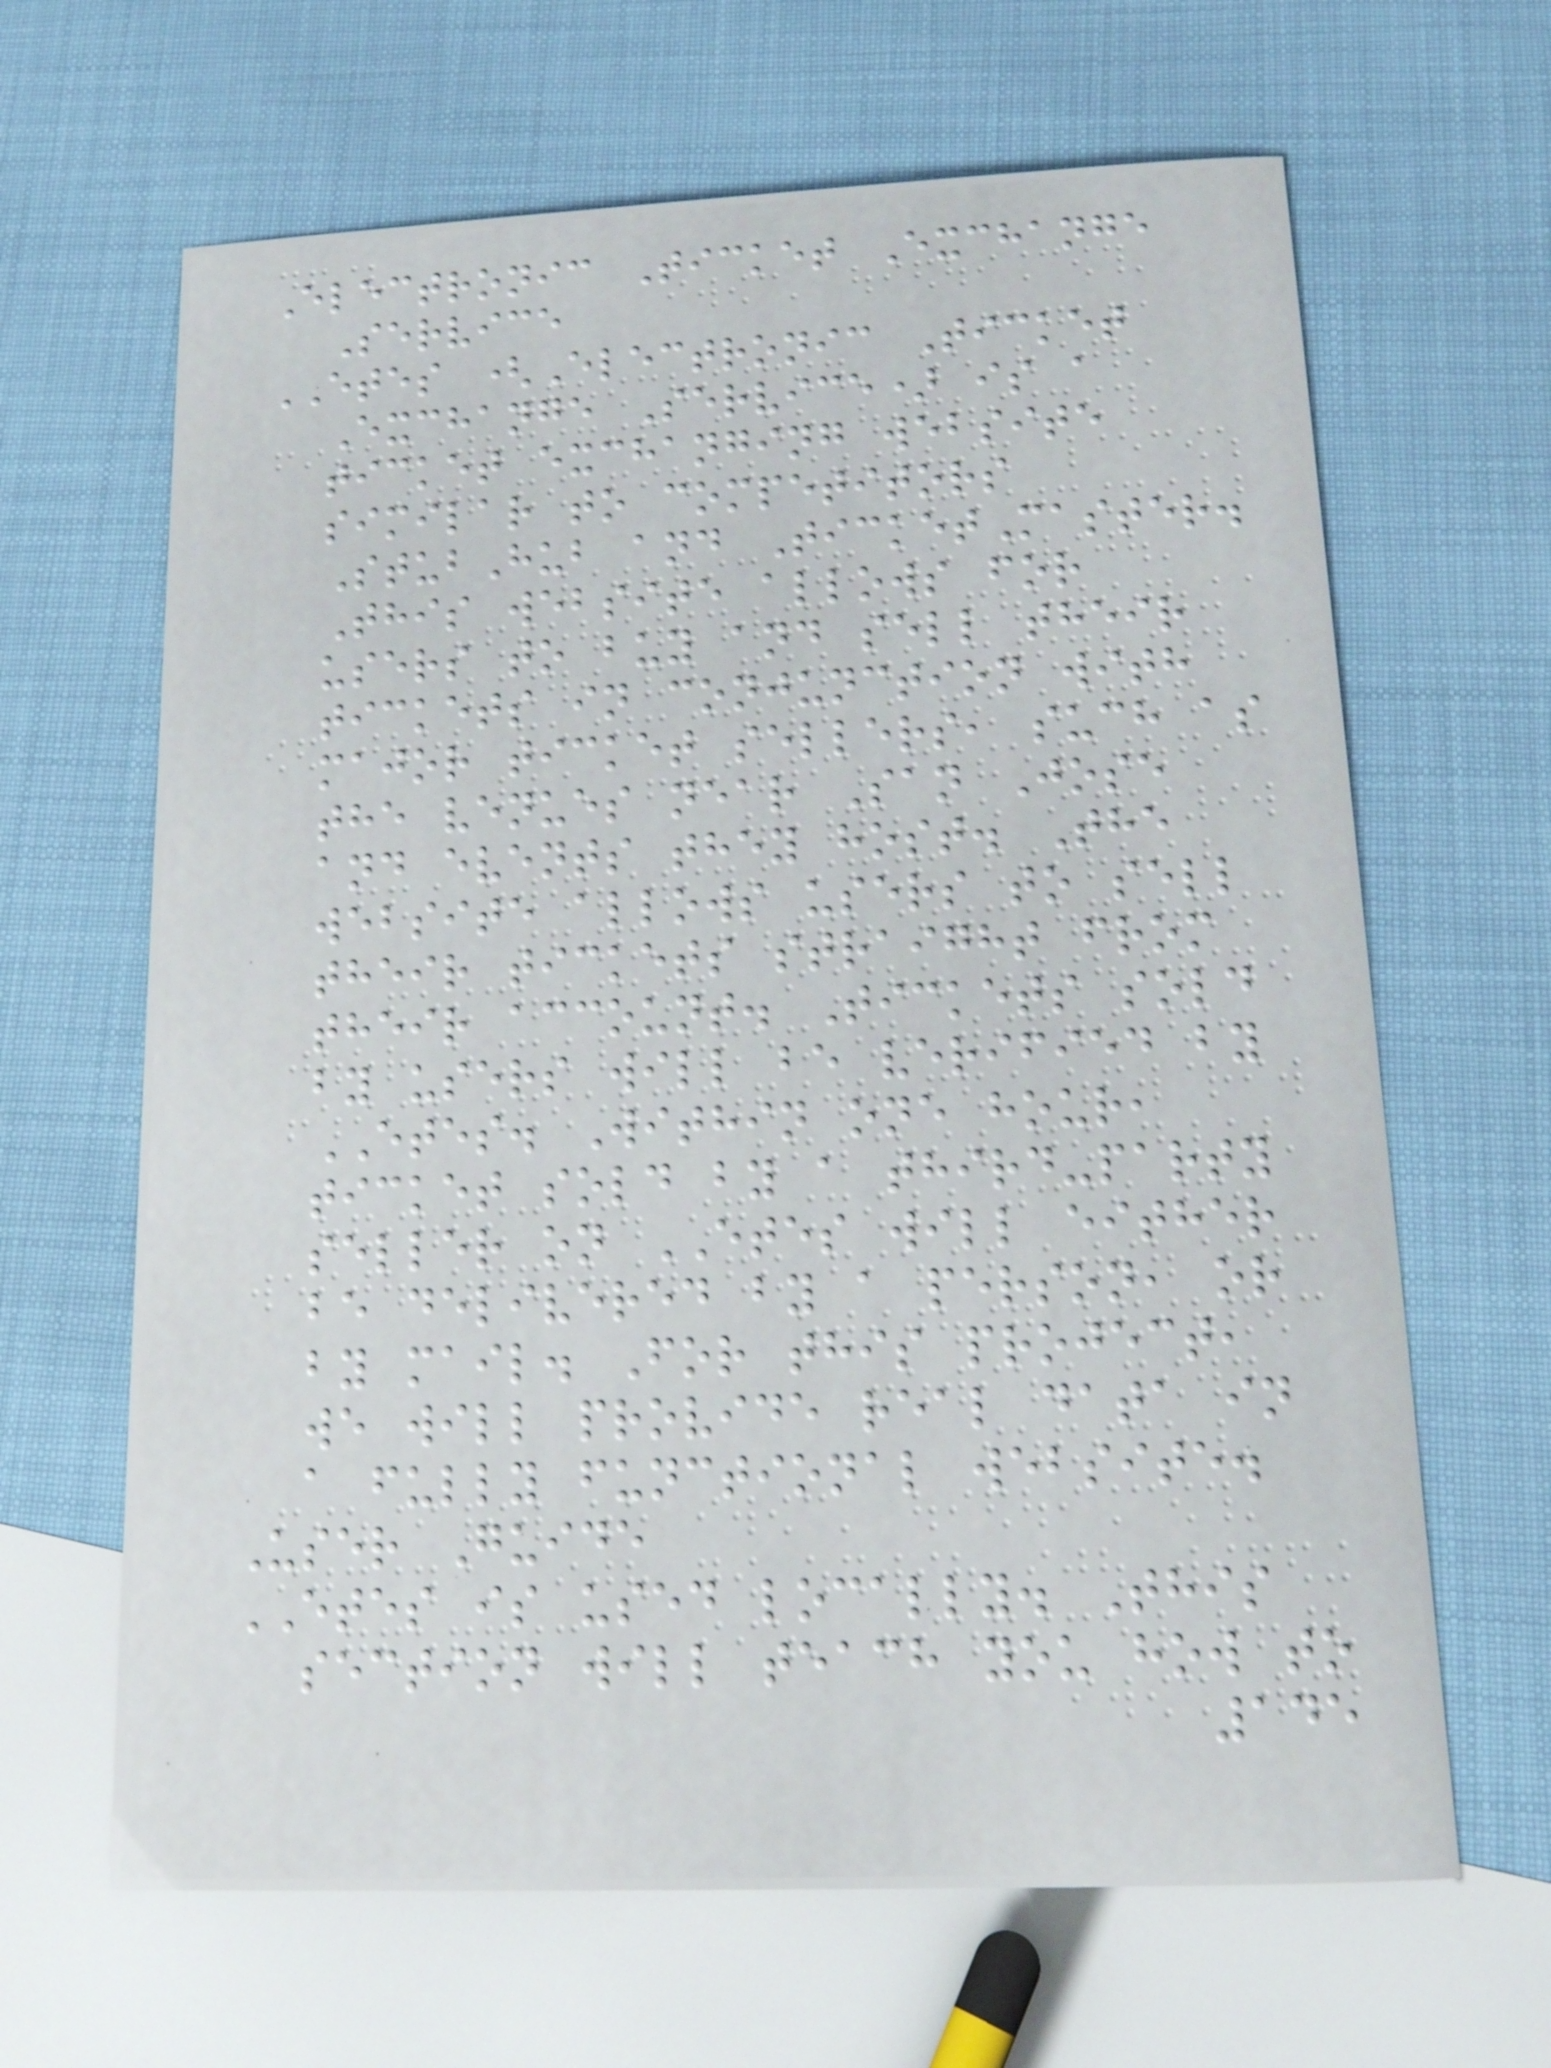Electronic Ticket Exchange
Service
ETES (Electronic Ticket
Exchange Service) is a
ticket exchanging website
similar to competitors
StubHub and TicketMaster.
This website allows for
users to buy and sell their
tickets in conjunction with
major ticket sellers, such as
the venues near San Jose
and events they host. The
website allows users to sell
their tickets straight from
their account. Tickets sold
by users will be verified by
ETES. Within one hour,
ticket sold by a third-party
seller on ETES will either
be delivered by a person, or
by mail. For this project,
we will provide real data in
a fully functional website.
User Guide
ETES is used locally. This
section will teach you how to
145
